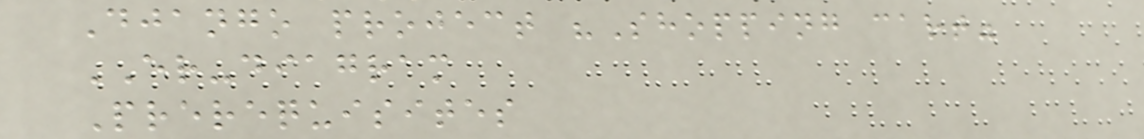Django project "Shopping cart"
ER-diagram
Prerequisites
